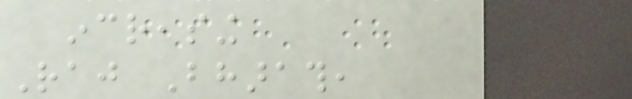increasing
Raj Bharath,
